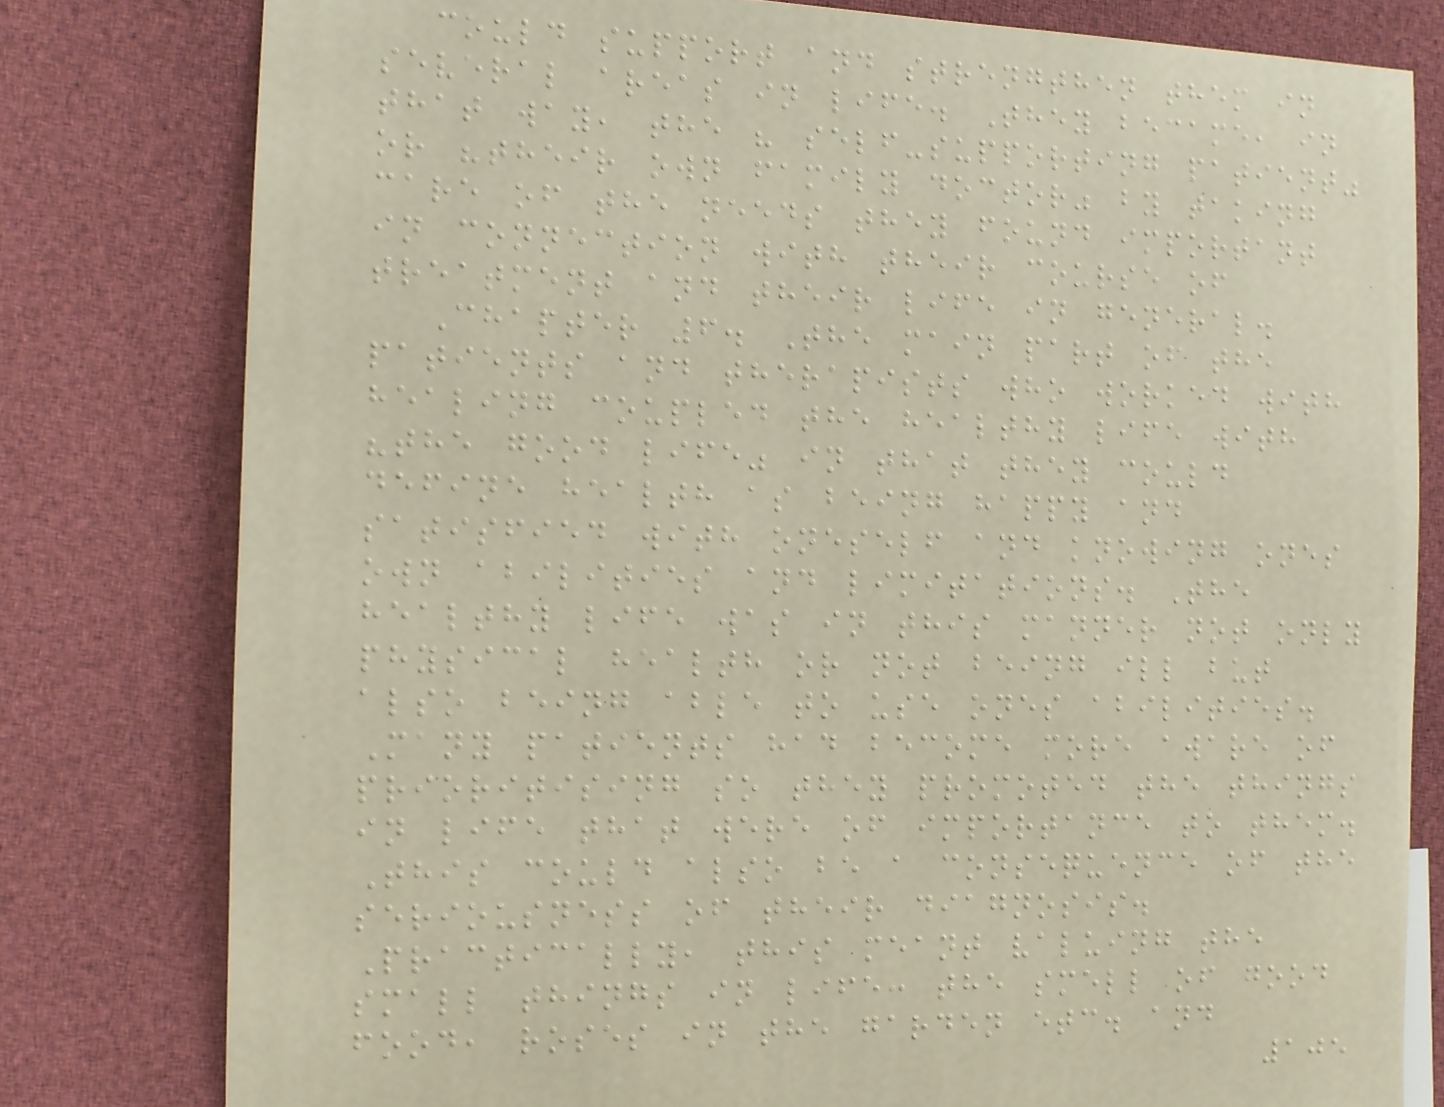could support and strengthen them in
several areas in life. They became, in
that way, the " self-supporting patient"
or "their own family doctor" by taking
care of the needs they found important
in connection with their course of
treatment and their life in general.
Chapter 6. The main part of the
patients and therapists who worked with
healing coupled the healthy life with
"the good life" in that they could
define health as being happy and
satisfied with oneself and knowing ones
own abilities and limitations. The
healthy life was in this manner not only
physical health or not being ill but
also being able to use ones abilities.
Many patients had become more aware of
prioritising so they promoted the things
in life that were of importance to them.
This could also be a consequence of the
seriousness of their diagnosis.
Practically, this meant valuing the
small things in life: the smell of good
food, roses in the garden etc. and
105
